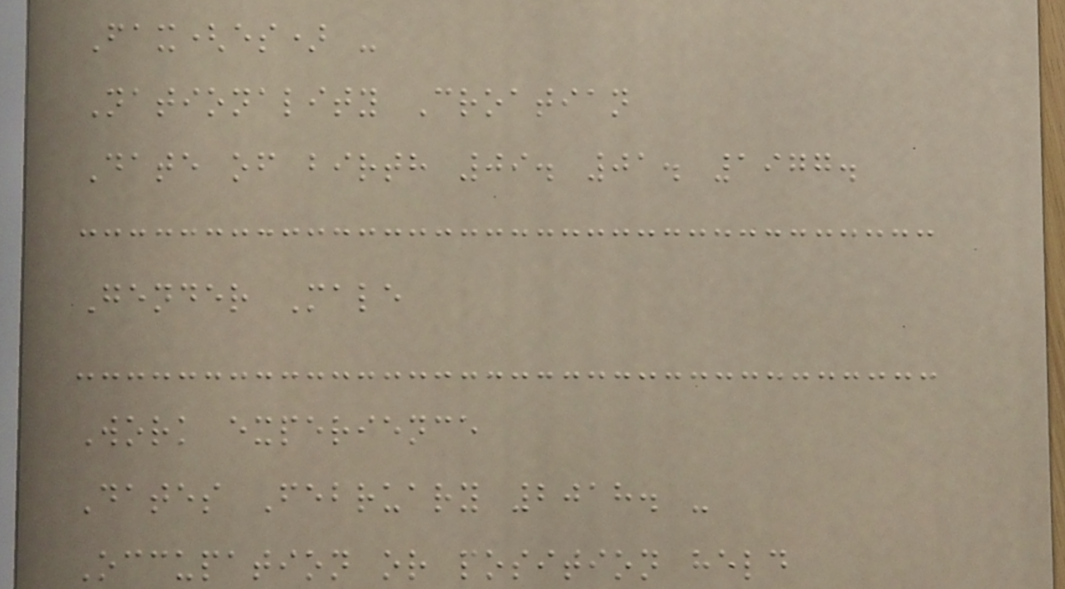Fax(es) -
Nationality Croatian
Date of birth 09. 01. 1977.
Gender Male
Work experience
Dates February 2018. -
Occupation or position held
